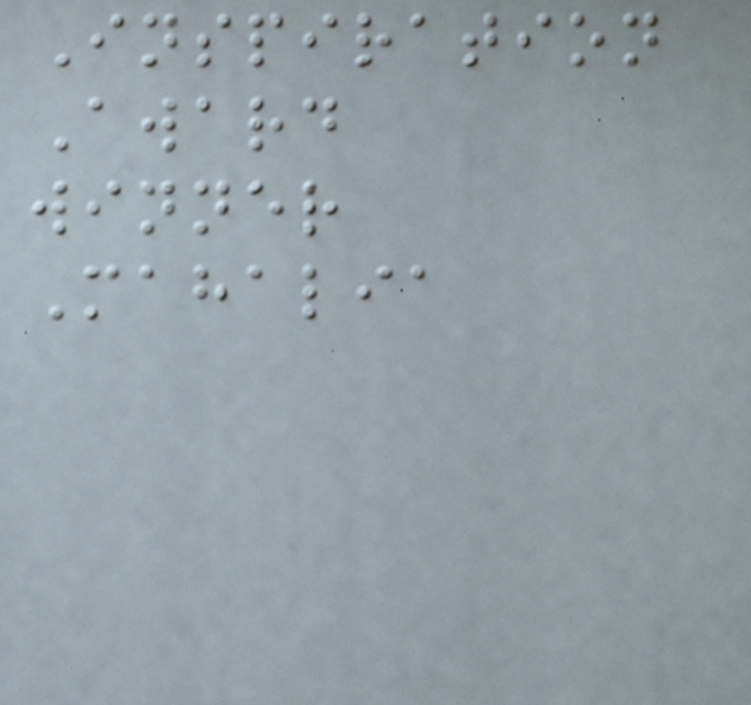Inspiration
Award
winner
Mahalia
